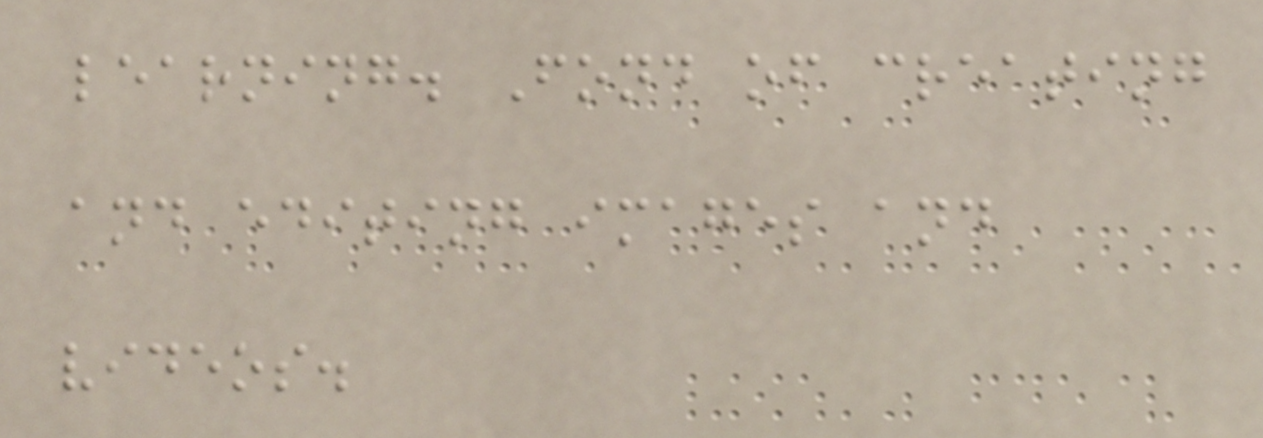learning. Fond of creating
and editing images and
videos.
